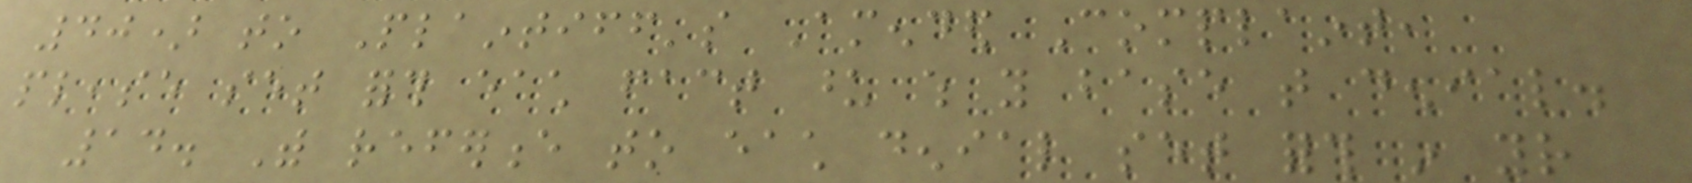40) to Plaintiff's Amended Complaint,
please set forth each fact upon which you base that denial.
14. With reference to each denial set forth in your
